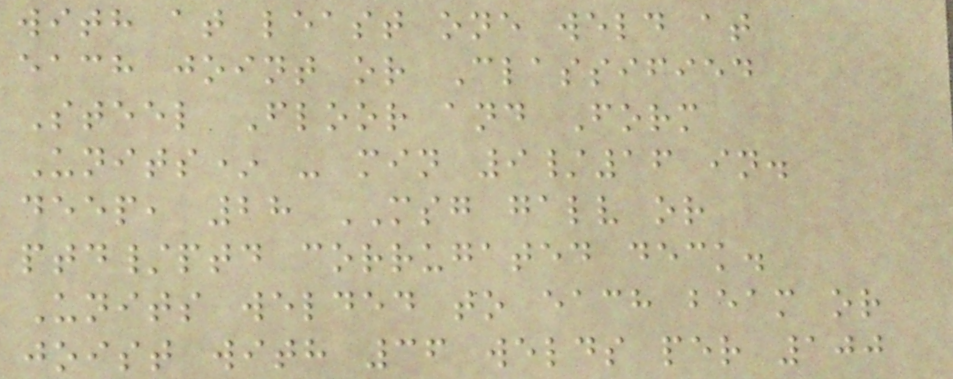with at least one weld at
each joint or Classified
Steel Floor and Form
Units* - min 9/16 in.
deep, 28 MSG galv or
ptd/ptd corrugated deck.
Units welded to each beam or
joist with 36 welds per 100
